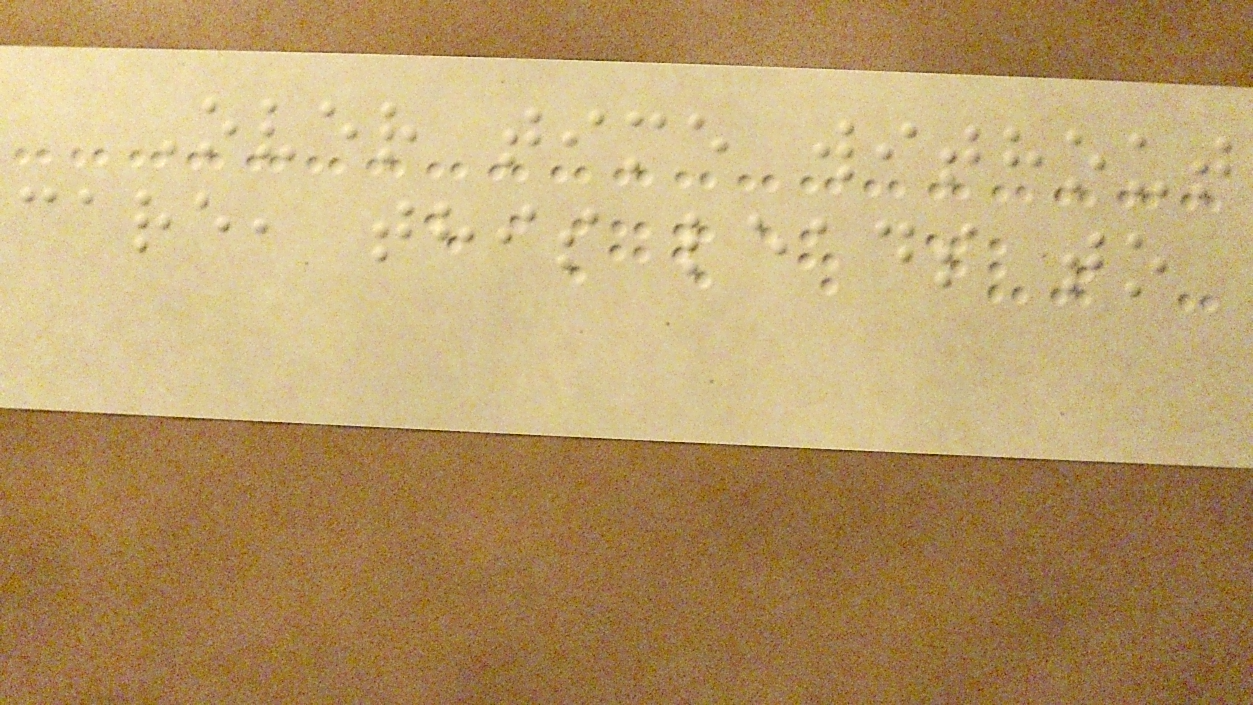Over time without
care, this leads to
